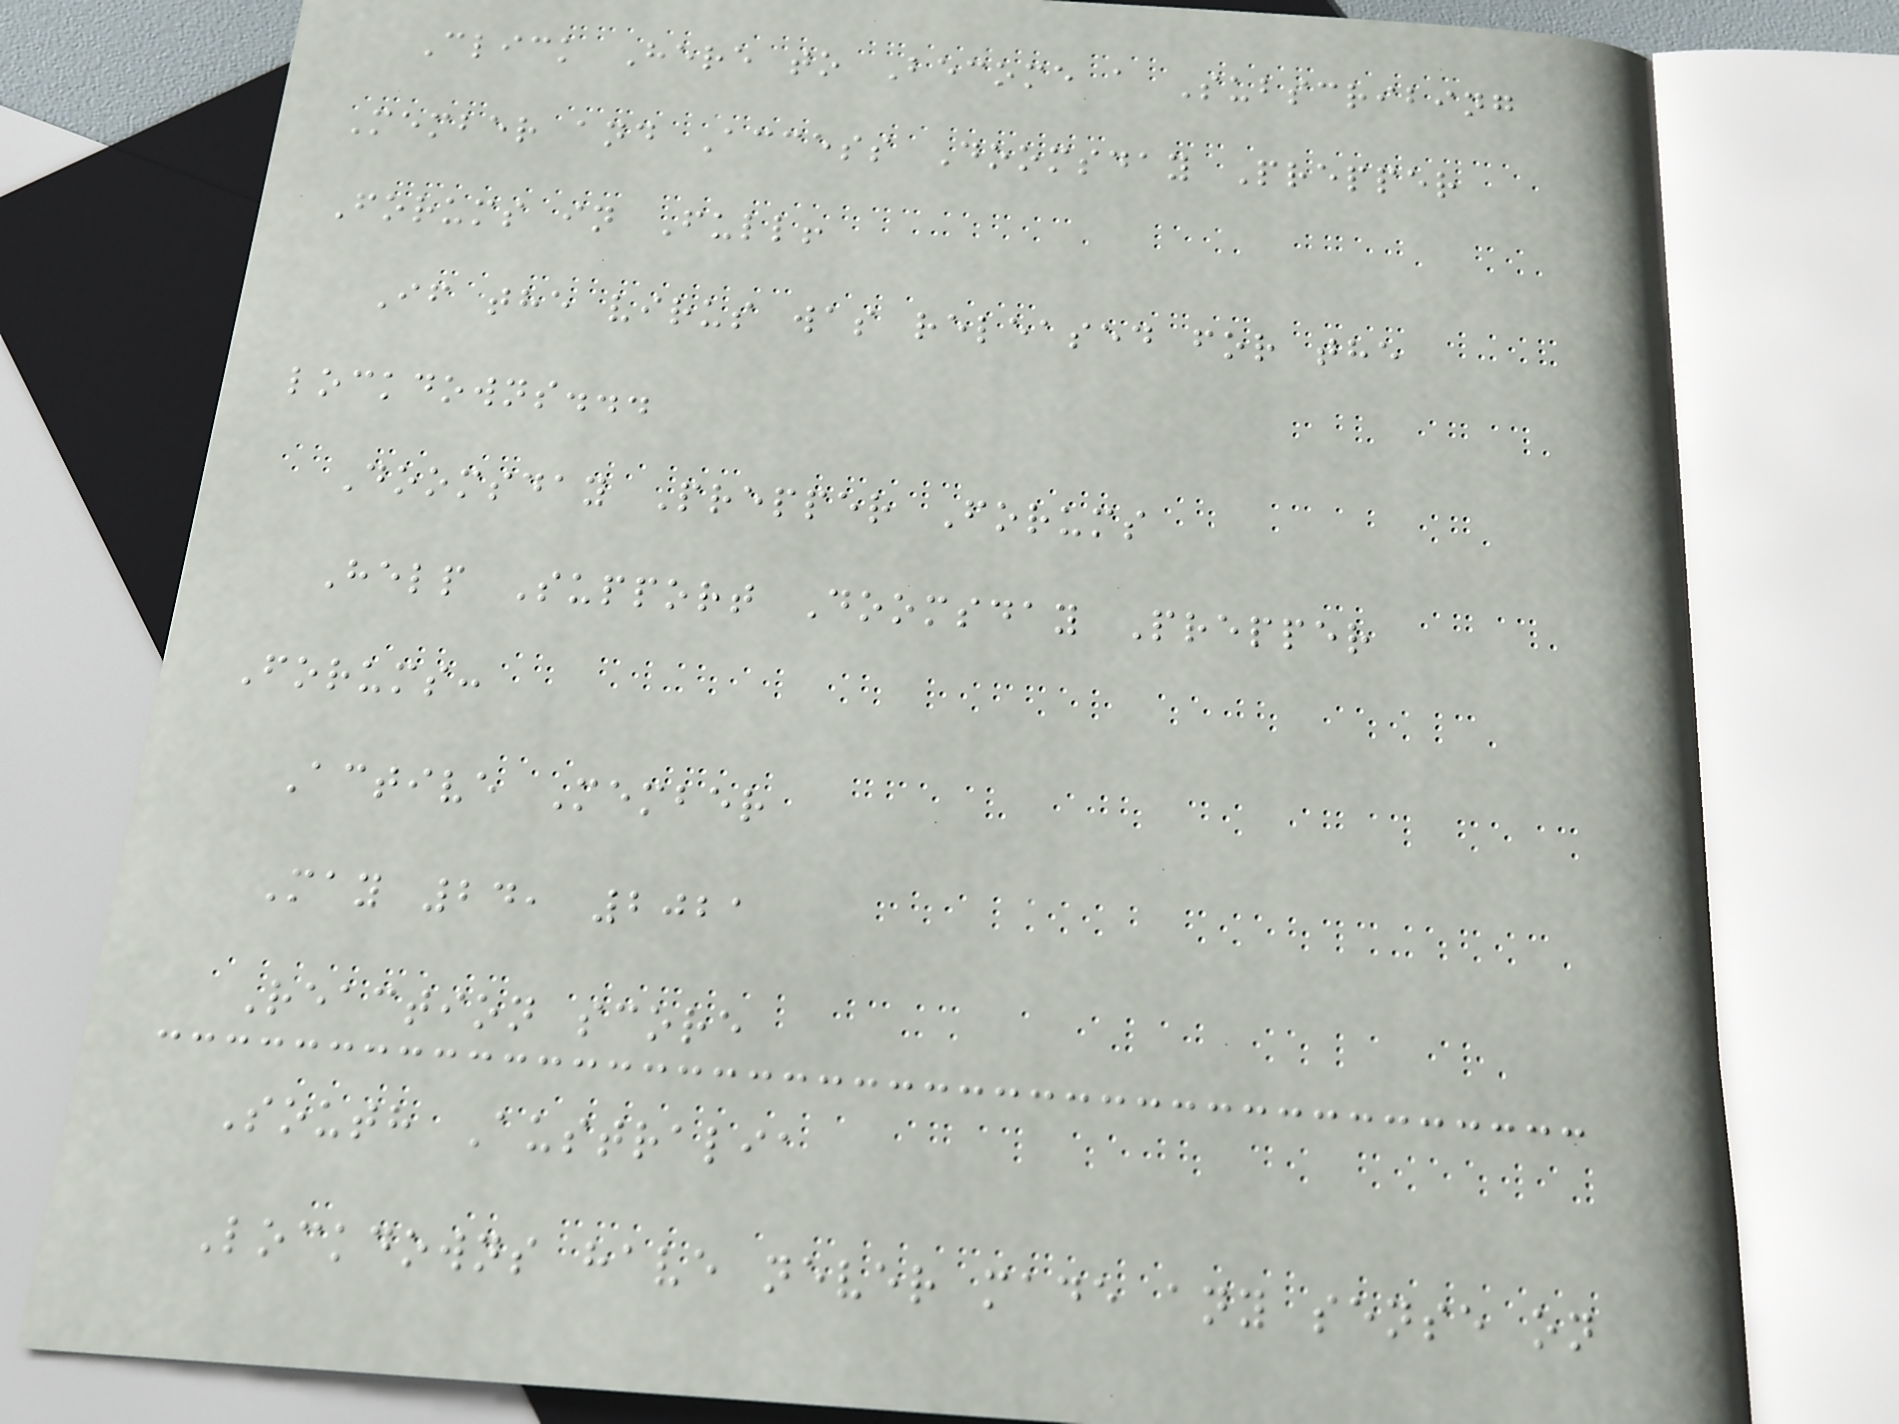Click Here to Become a Subscribing
Member and Access Doomsday Prepper
Forums in Full!
If the virus was released for the
lockdowns...
Doomsday Prepper Forums
Help Support Doomsday Prepper
Forums:
Active Member
May 24, 2021
Reaction score
South Australia
Lockdowns have never made any sense on
